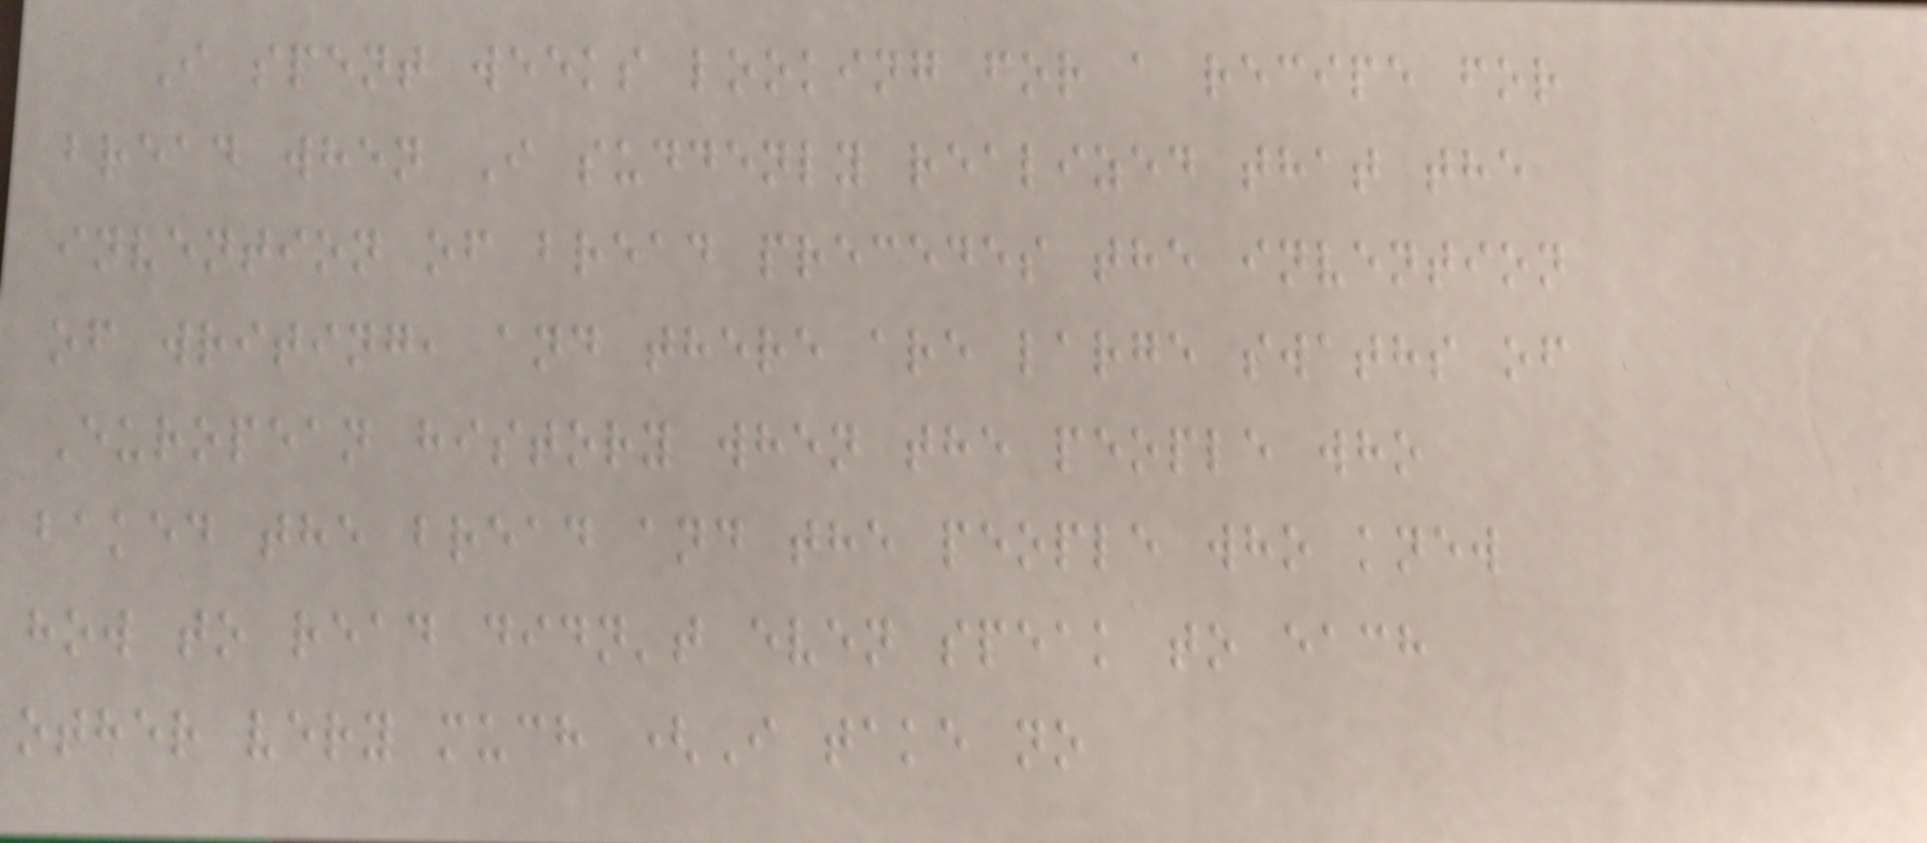I spent weeks looking for a recipe for
bread when I suddenly realized that the
invention of bread precedes the invention
of writing, and there are large swaths of
European history when the people who
baked the bread and the people who knew
how to read didn't even speak to each
other very much (I take no
